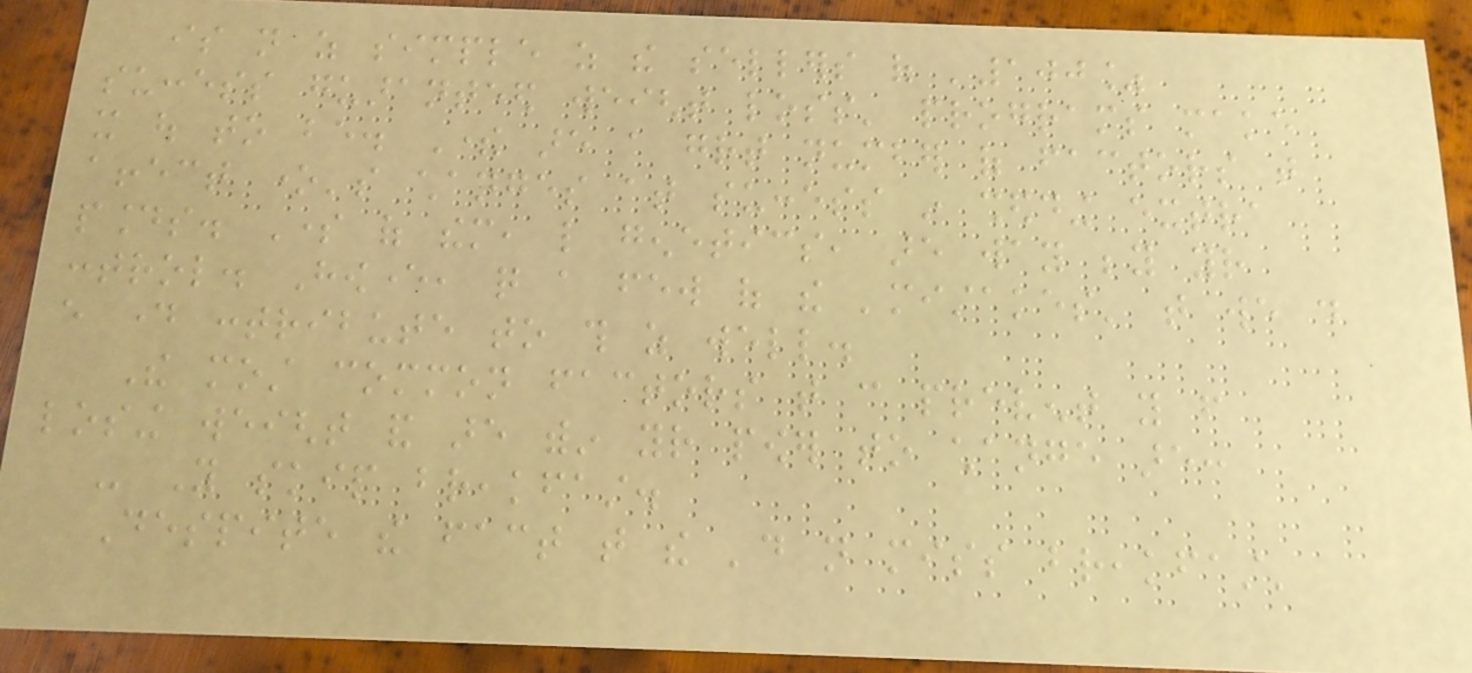is not as simple as the sellers of '100%
success guaranteed weight loss' programs make
it out to be. There are a great number of factors that
affect one's changes at success in shedding extra
pounds. Some of them, like genetics, are way beyond your
control. However, quite a few of the 'mistakes' that we do
every day contribute to this as well.
The most common factors that can prevent you from
losing weight and are within your power to change are:
- You skip breakfast.
Despite the fact that the 'do not miss breakfast'
